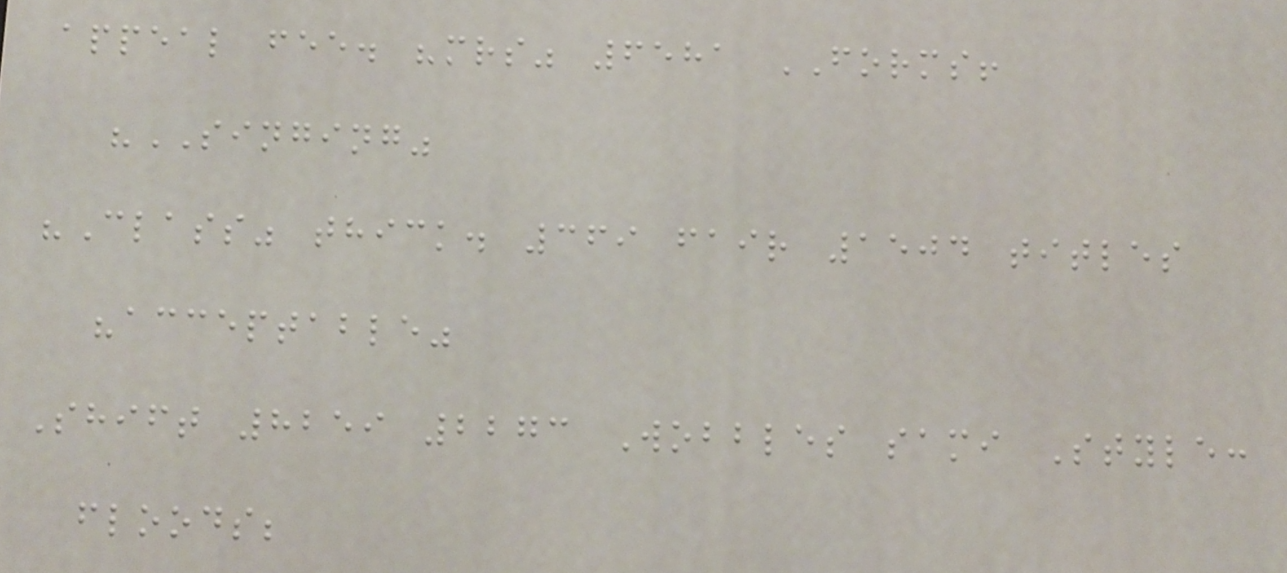appeal fee. "mrs" 6581 FORMS!
"SINGING"
"Class" thick. 369 fair 1504 titles
"acceptable"
Shift 8259 2273 Wobbles sami Style:
floods;
